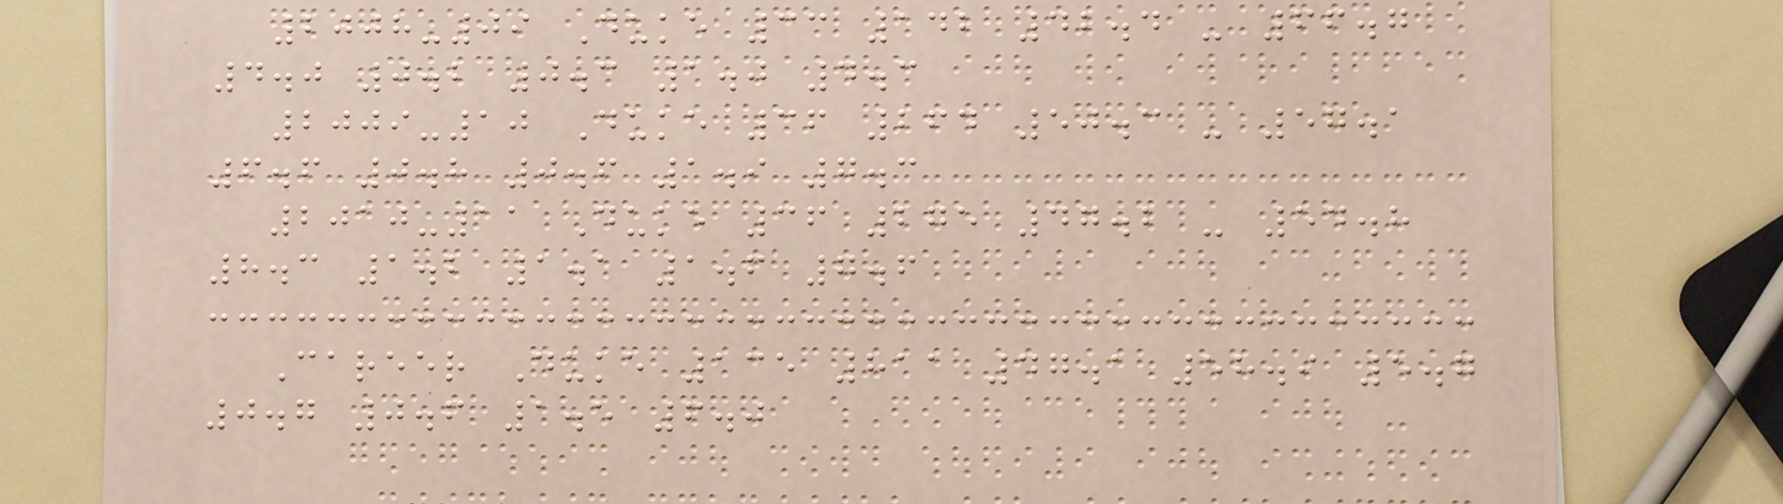2008-09 Duke 33 142 42.4 - 66.7
4.0 0.2 0.3 1.0 4.3
2009-10 Duke 36 264 50.3 - 57.1
6.6 0.8 0.6 1.9 7.3
2010-11 Duke 36 275 47.2 - 54.8
8.3 1.2 1.1 1.6 7.6
Career Duke 135 811 47.1 58.9 5.7
0.7 0.6 1.5 6.0
